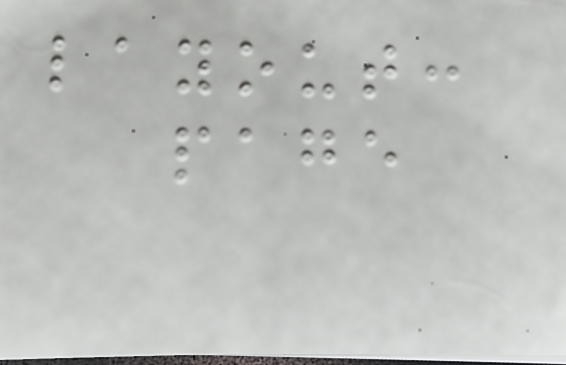layout:
page
